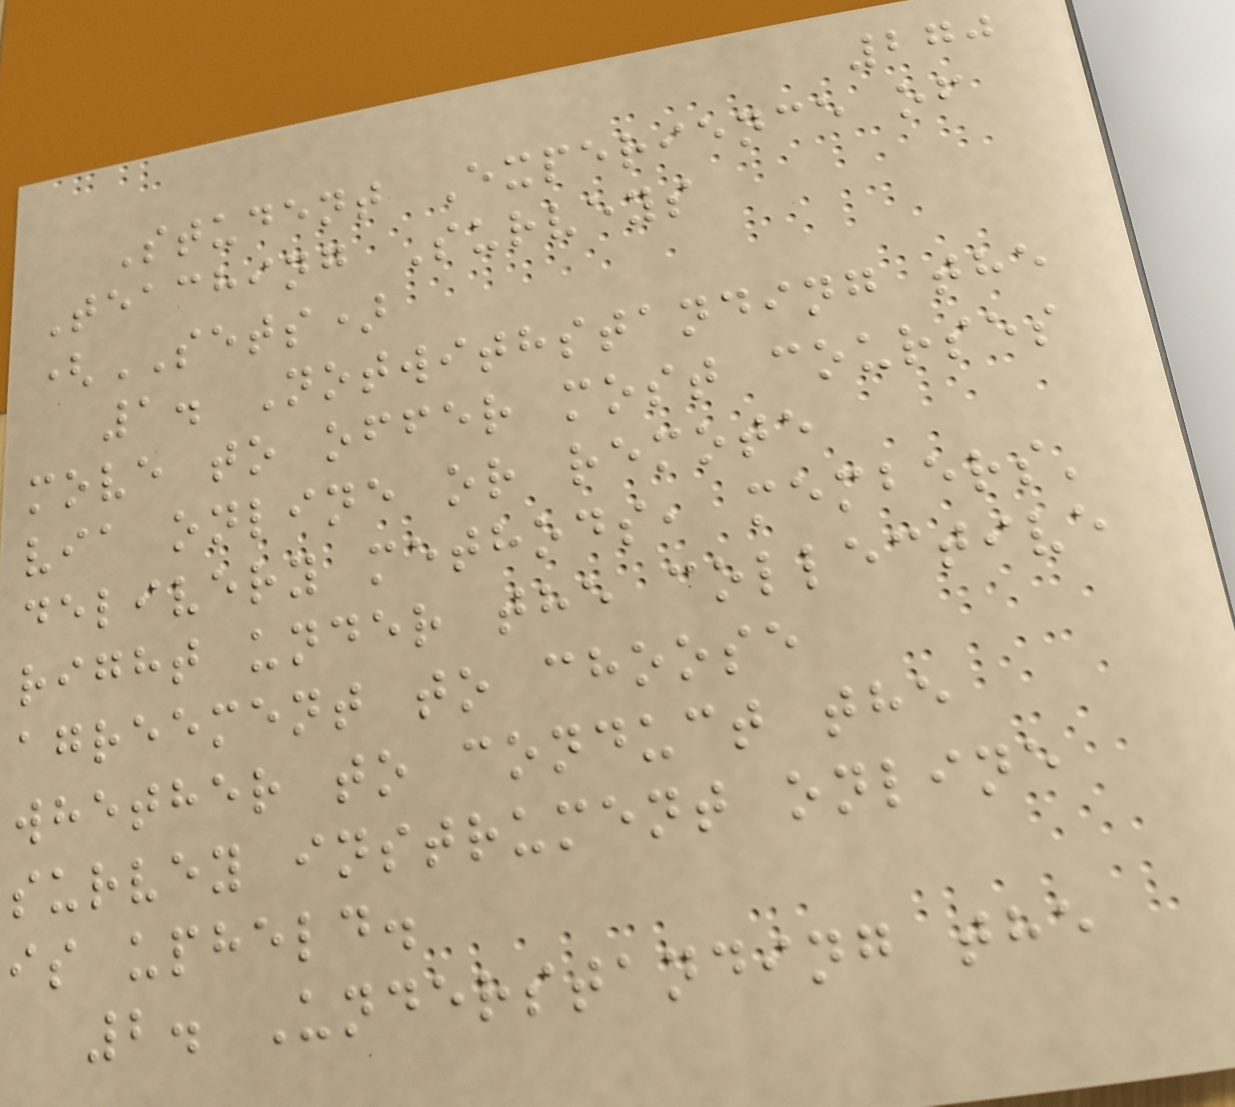270
Student Experience of
Teaching Surveys
(SETS)
1. Notwithstanding the
move to offer most courses
via online or remote
delivery methods, members'
right under the collective
agreement to choose
whether to conduct the
survey instrument online
is upheld.
2. Understanding the
